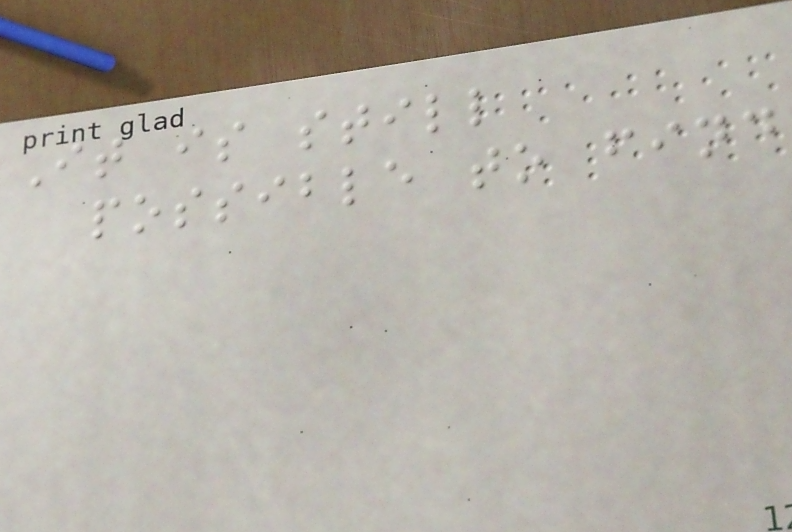It is still
possible to find
